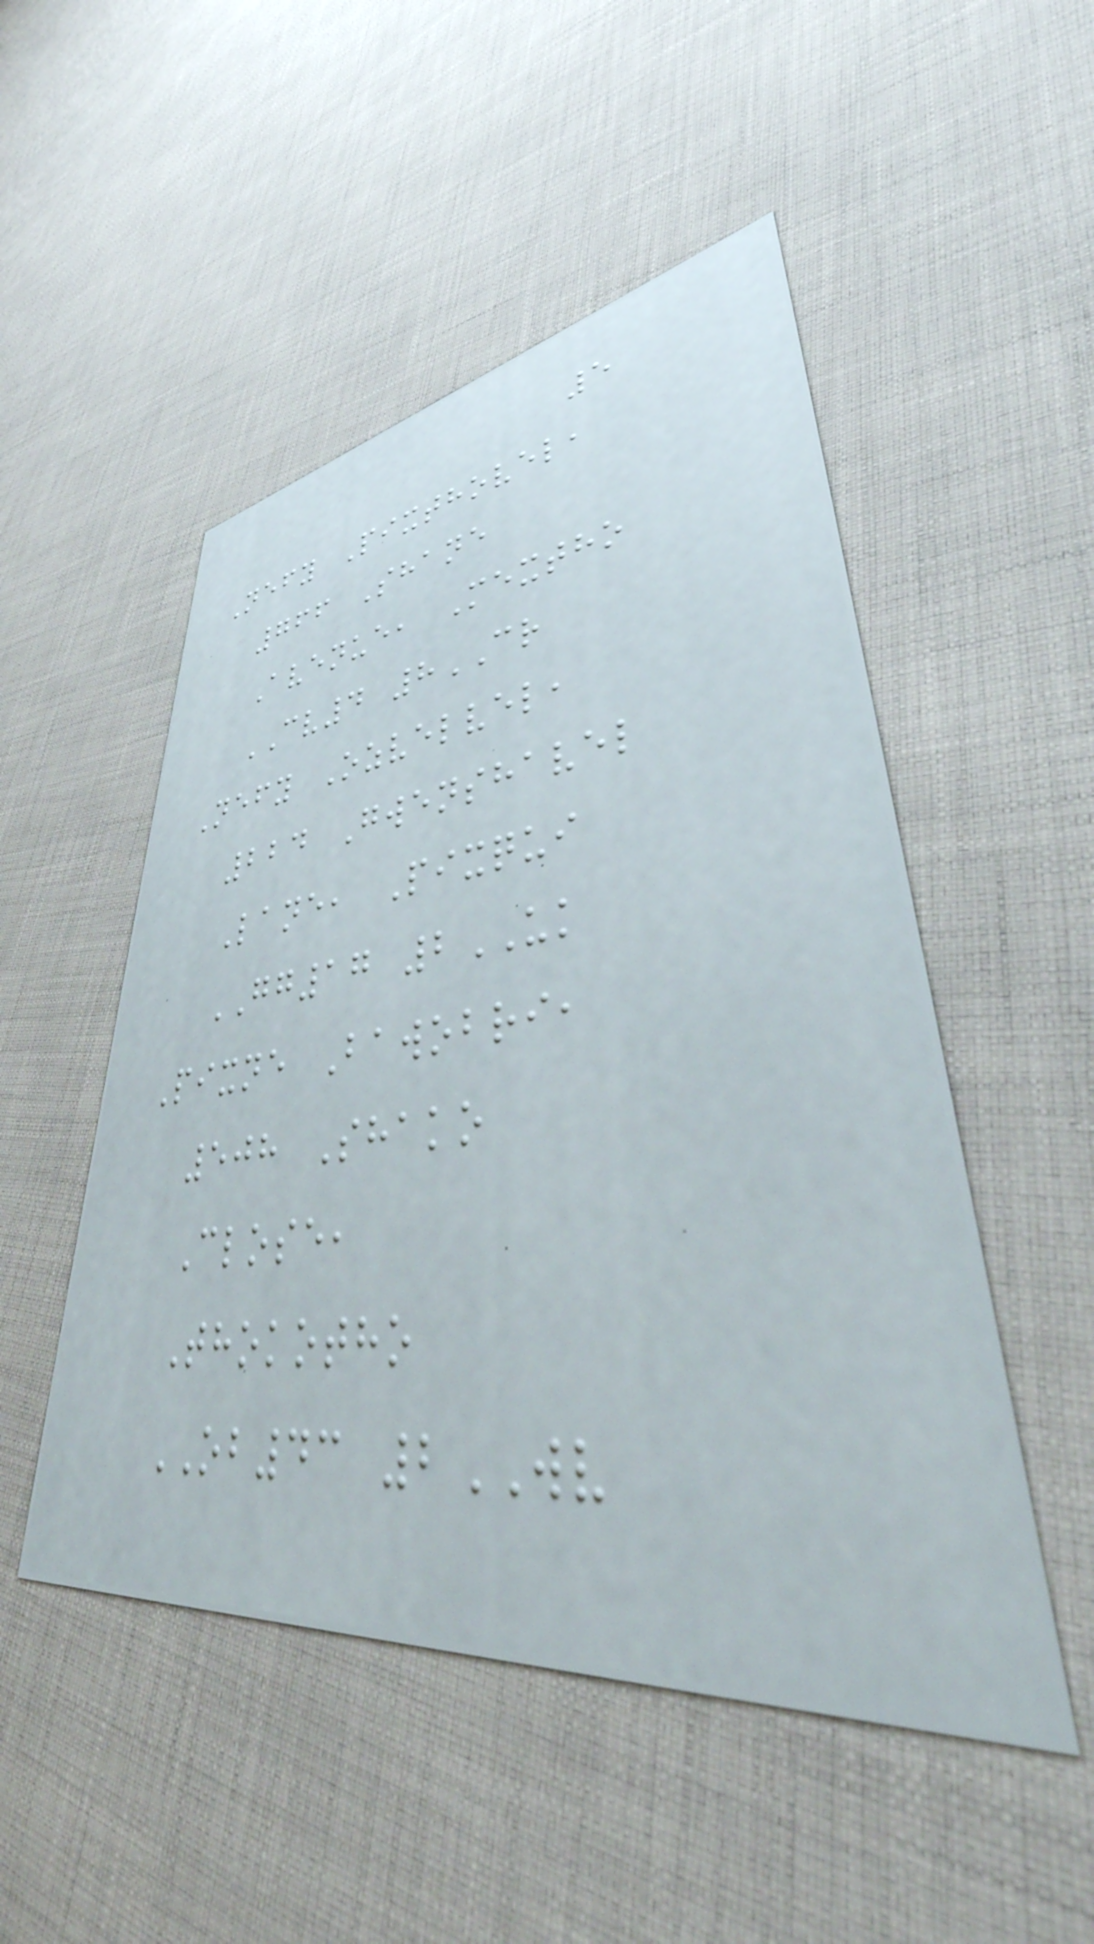5
Nefy Pixthovel,
766 Shane
Avenue, Mextho
CV4 8CR
Nefy Ozvelvel,
224 Gwenshavel
Lane, Pixqui
GG17 2UK
Pixne Bawobri,
508 Shako
Close,
Thokotho
OB43 2WV
